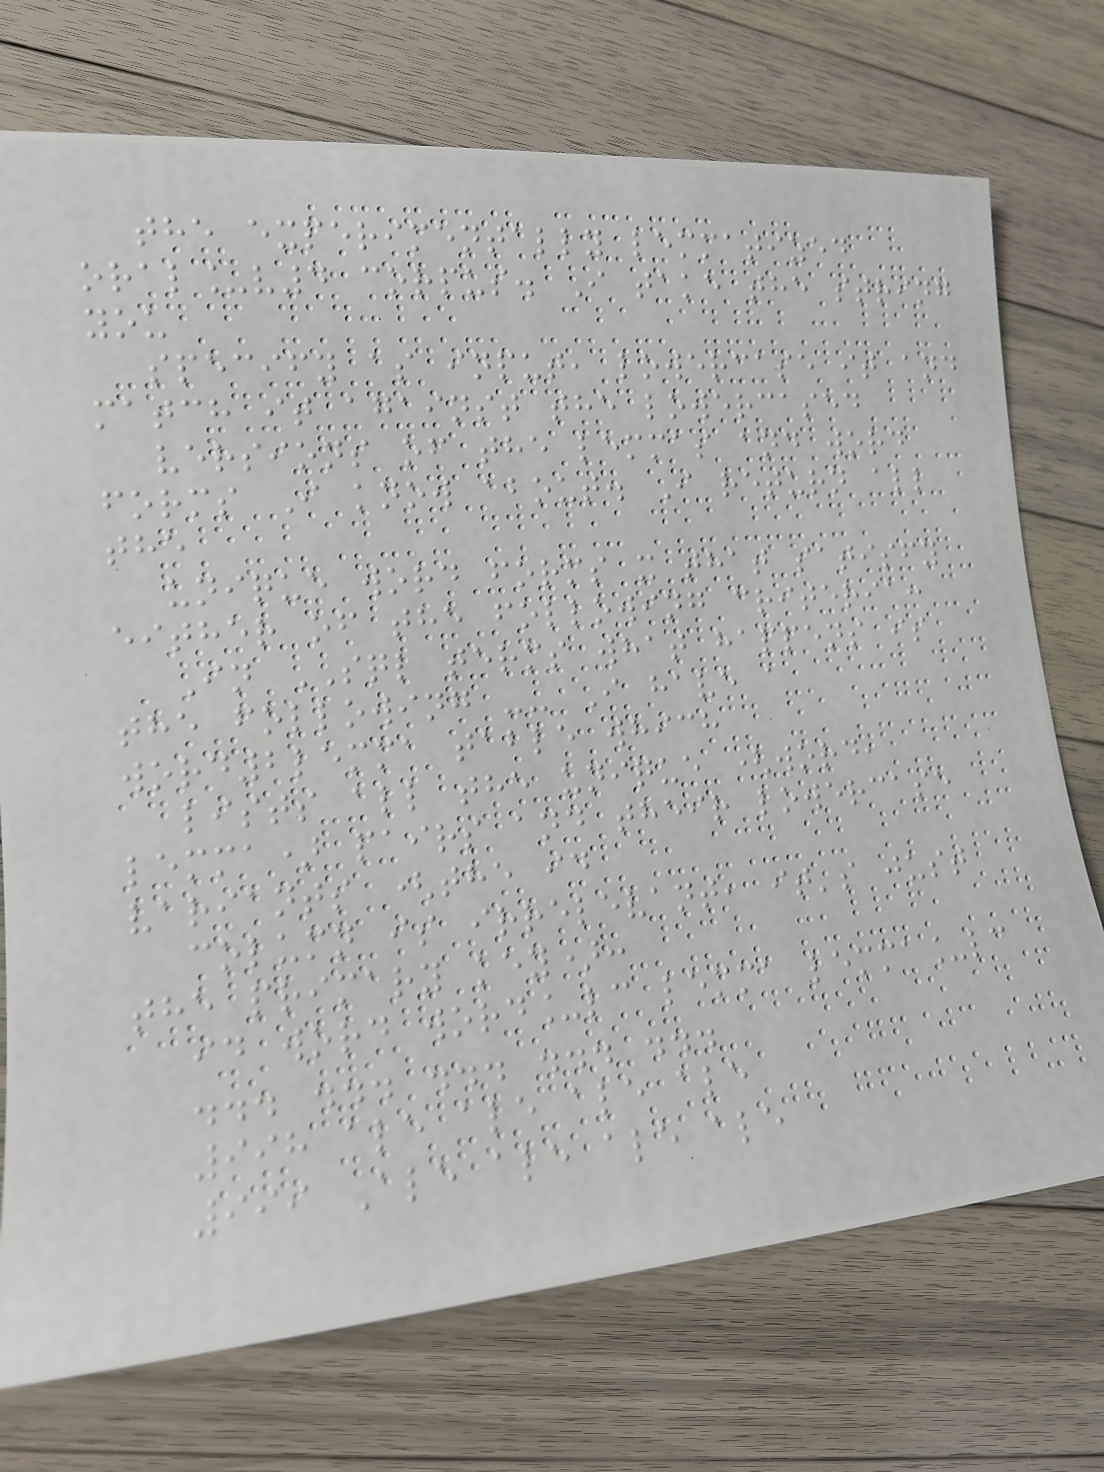the experimentally lemmatized
oral_v4 corpus. I take the string
you
specify as input, lowercase it and
match it against the lowercased
versions of the lemmas and word
forms I know about. I return all
the
unique word forms x that satisfy
either of the following criteria:
In SQL terms what happens is
the following -- I have a
word2lemma table which
lists all the unique (word,
lemma) pairs and their lowercase
variants (the id
column is irrelevant, it's just
the primary key):
id word word_lc lemma lemma_lc
... ... ... ... ...
998 ale ale ale ale
999 Ale ale ale ale
